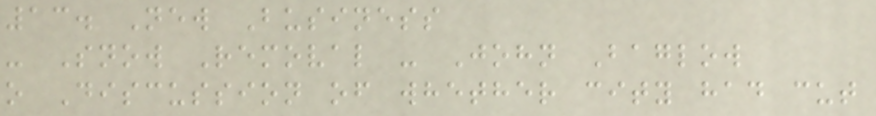13. New Business
- Snow Removal - John Baglow
o Discussion of whether city had cut
